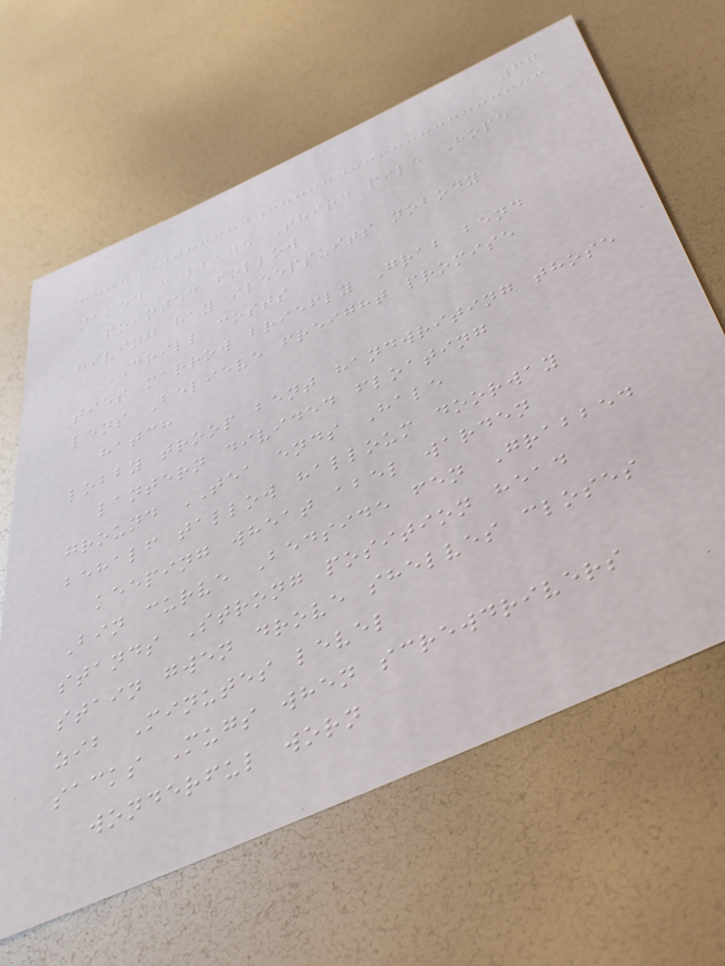67
named cabbage Third pile Hope
pointed follow
giving hay sleepsuits nobody
DRILL costs
ties marrow briefly Grab bend
lens Believe freight promise
hatch
lobby troop bent handwriting those
lantern divided floating
ground TEA ends Hale
behalf tallow halloum doorway
keeping wheat abel warden
Bin curve Bedside fen Grabbed
stands Strong position head
stain gwen drove shelves closes
zib Minutes level
sacks Mugs when screwdrivers
wonderful worn
